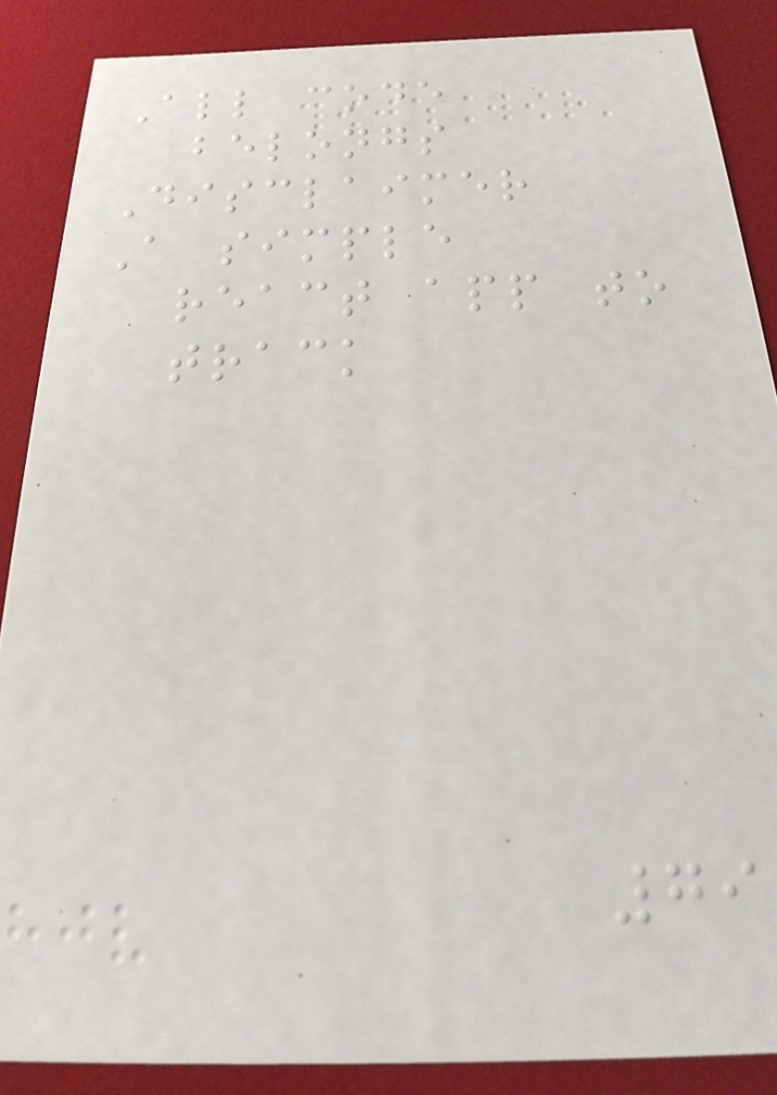All code
belongs
Disclaimer
A simple
react app to
track
79
